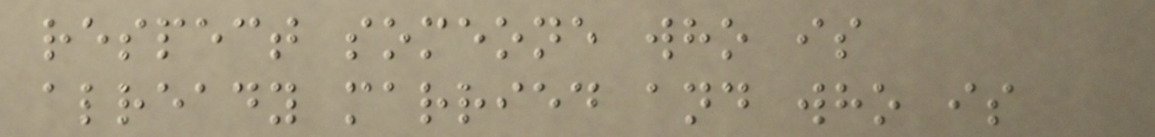respect someone who is
already married and who is
